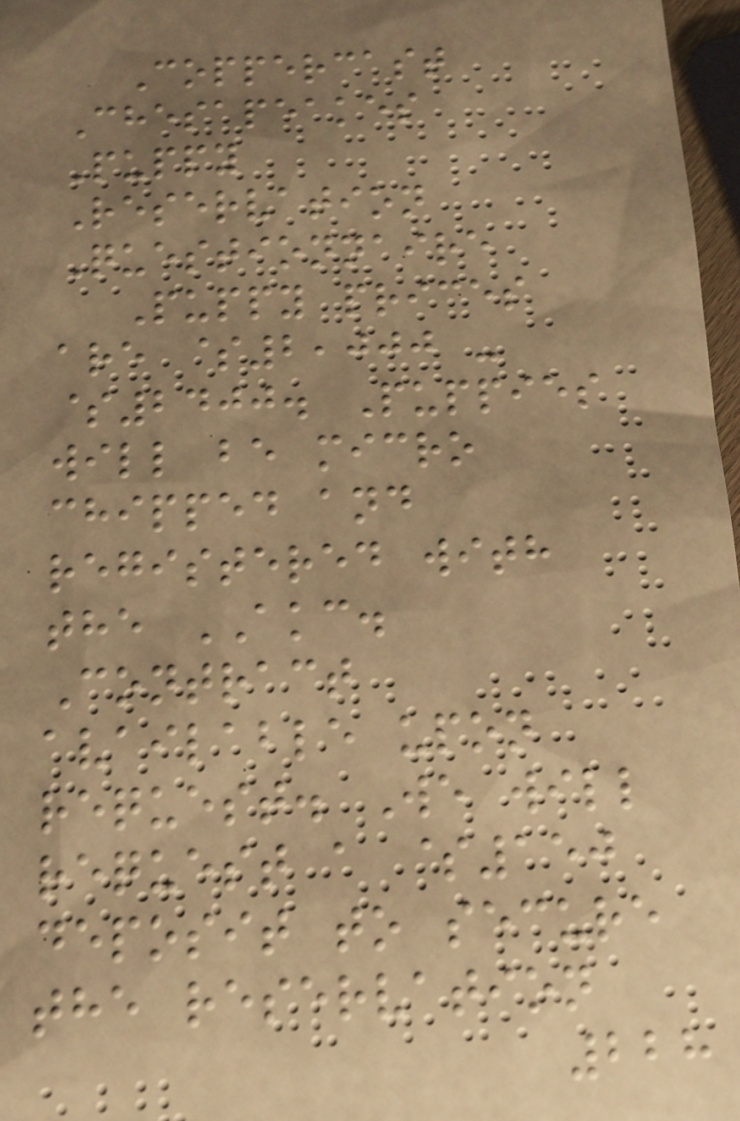Coppercast
Chesapeakes
Puppy
Reservation
Questionnaire
Puppy prices
are $2,000 -
$2400. Puppies
will be micro
chipped and
registered with
the AKC.
Contract
available upon
request. We will
request a $150
deposit to secure
the reservation
228
